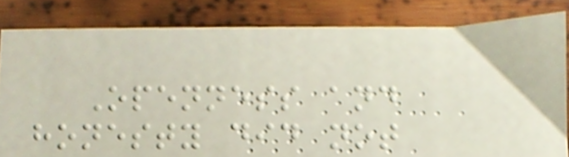Openness and
honesty did not
